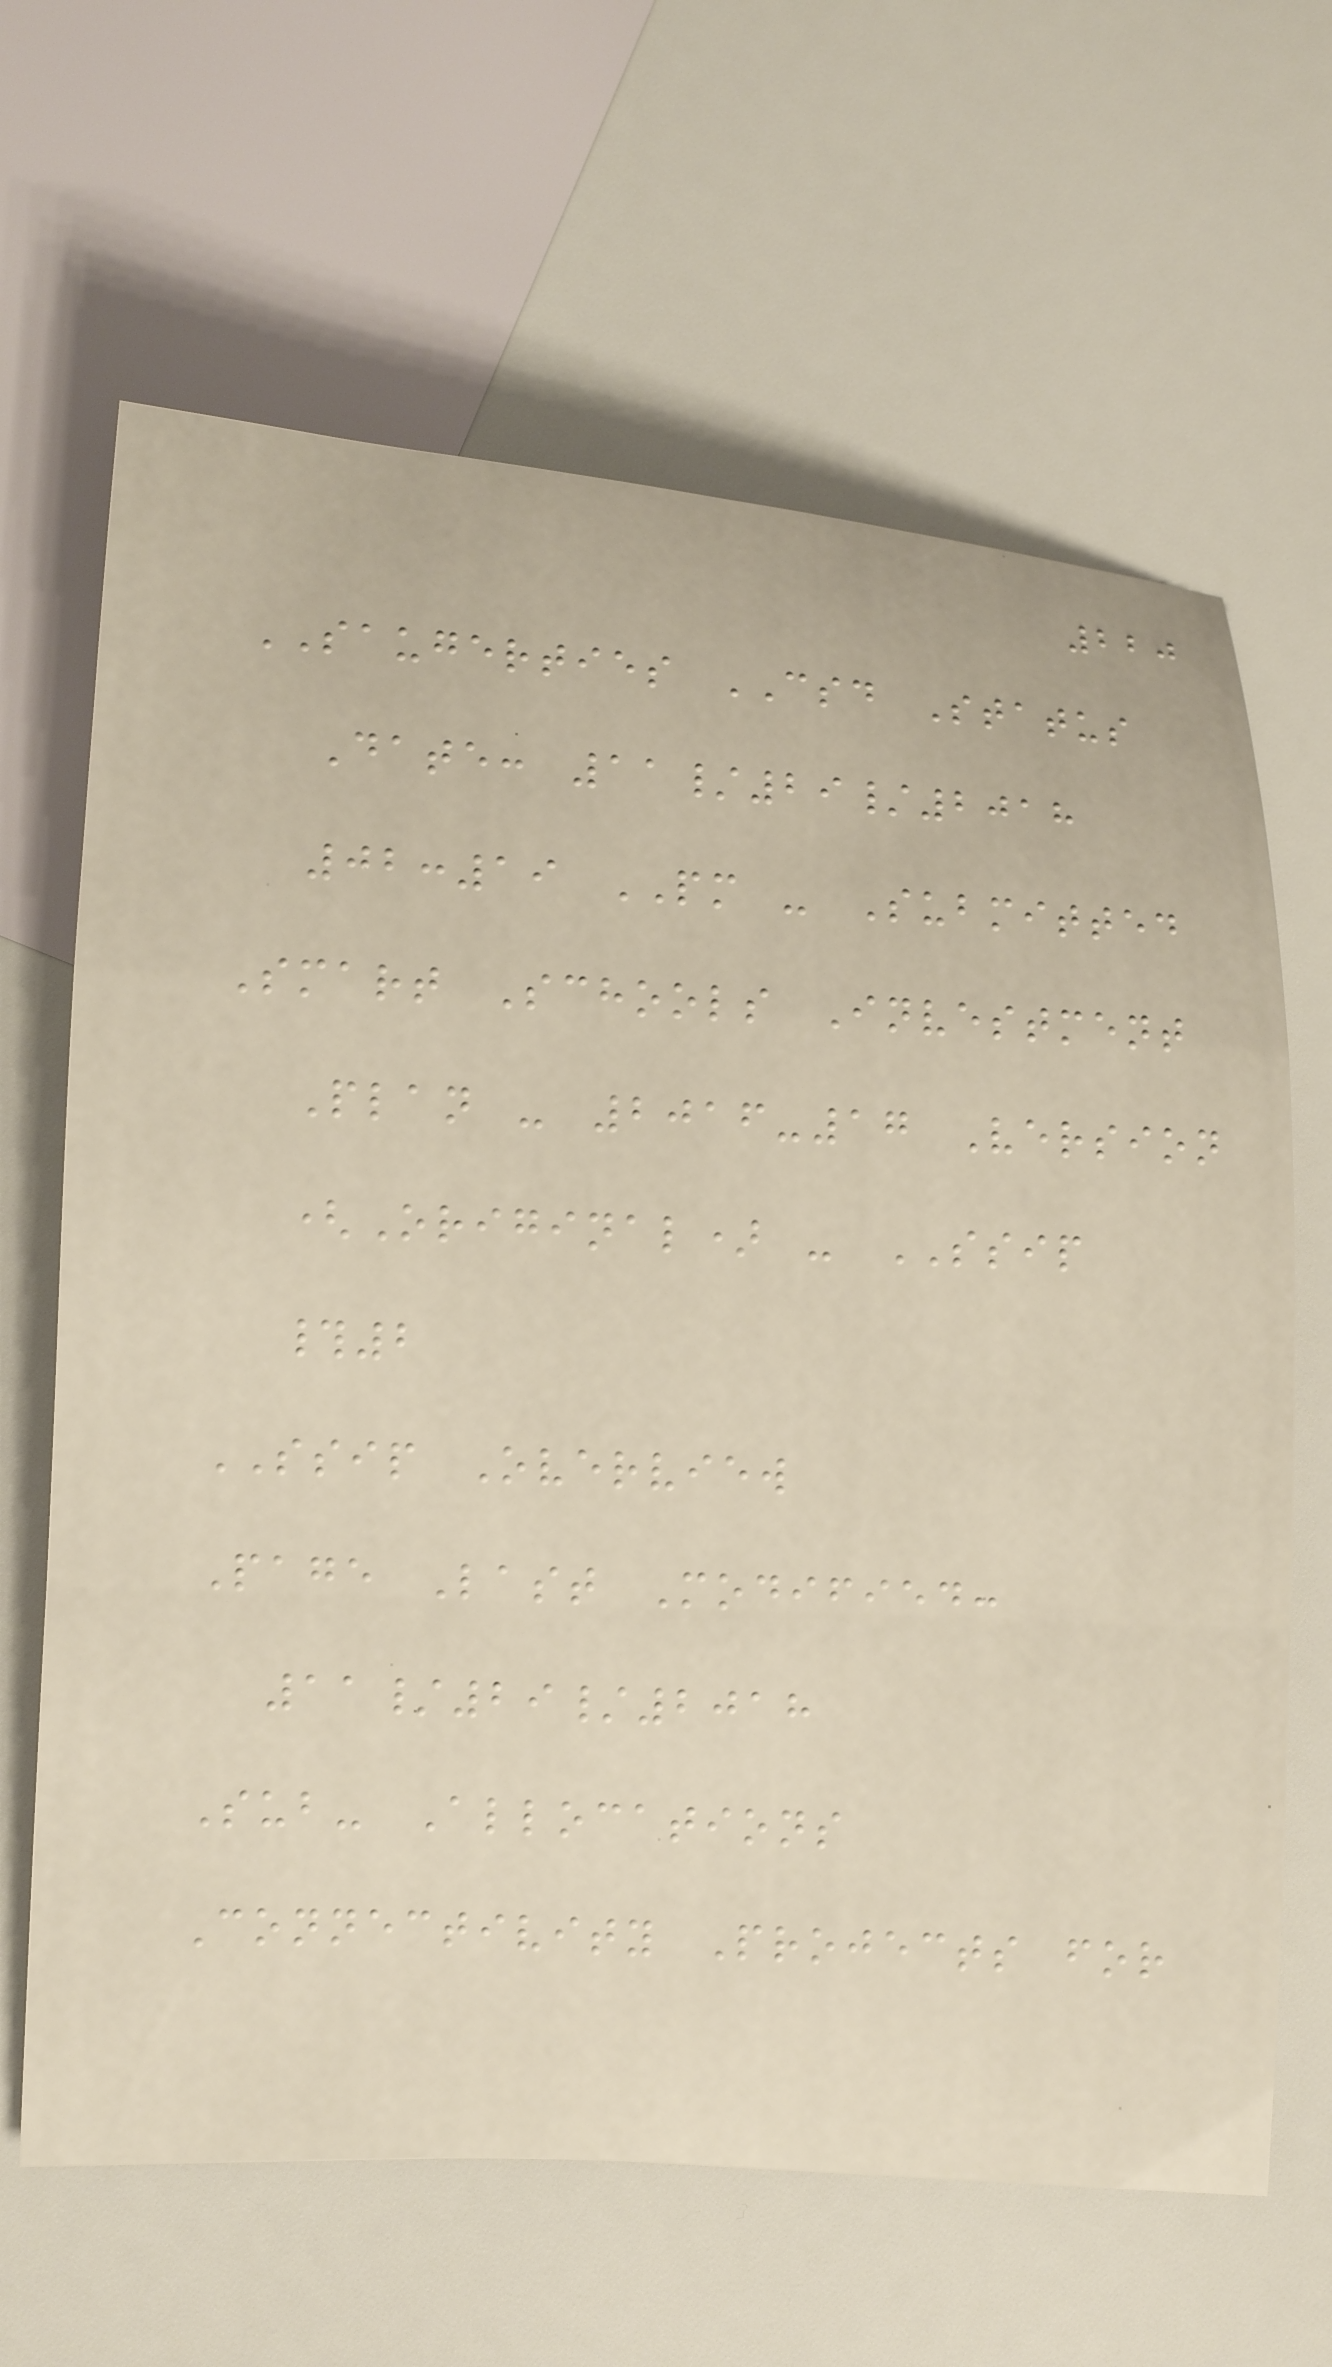220
SAUGERTIES CSD Status
Date: 11/29/2018
02:19 PM - Submitted
Smart Schools Investment
Plan - 2016-17 Version
(Original) - SSIP
#2
SSIP Overview
Page Last Modified:
11/29/2018
Sub- Allocations
Connectivity Projects for
